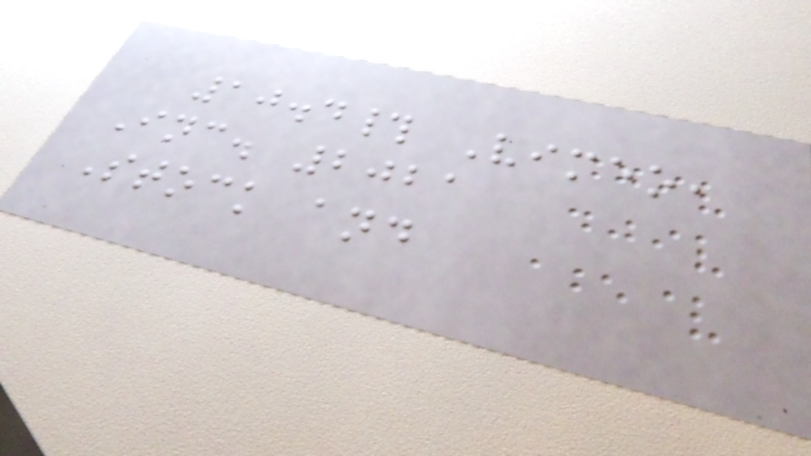10.4# Vimeo,
Inc. 2021
Stock and
